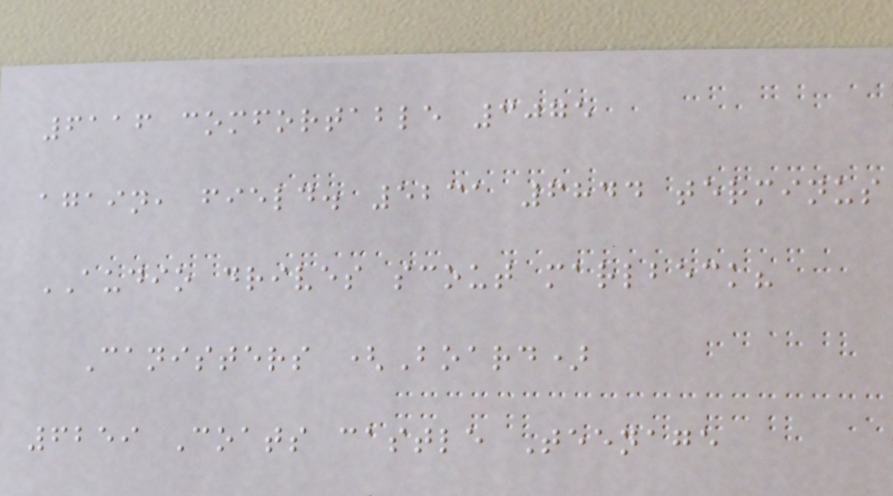6116 comfortable 3075
again, field. 5231 6844 terminus
AUDIO drives scout marlbeck?
Canisters (Board)
6259 Coats castle Teenage
